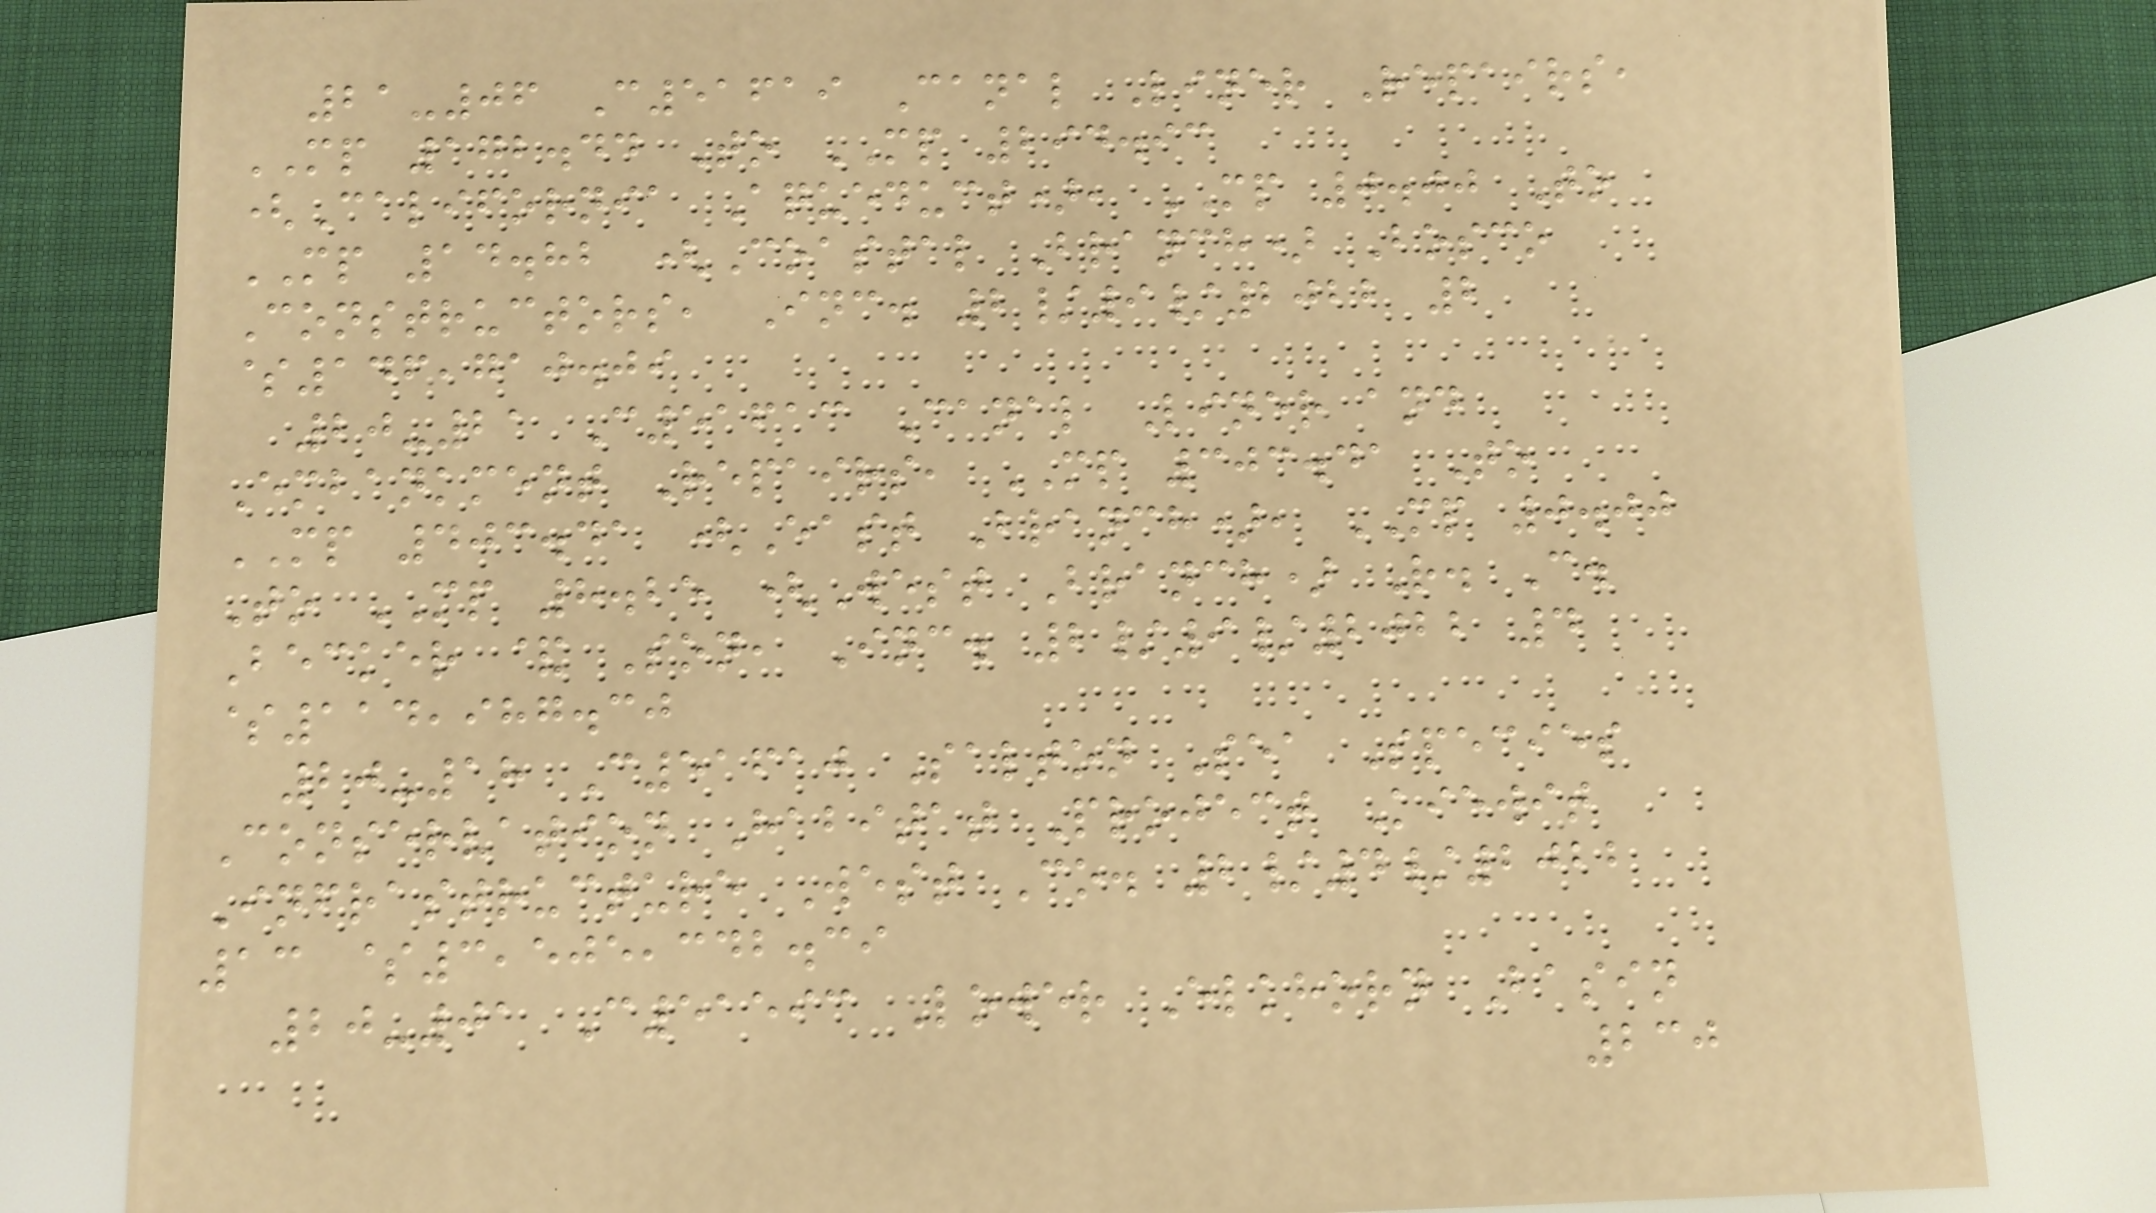21-06 C51619 Canal Liner Repairs,
MP 172.44 To MP 294.93
(California Aqueduct), MP 0.00 To
MP 14.82 (Coastal Branch) Bosco
Constructors, Inc. 2/9/2022 2
$146,710.09
20-21 C51613 Canal Liner and
Embankment Repairs, MP 303.41 To
MP 403.41 (East Branch), MP 0.00
To MP 8.25 (West Branch) R. C.
Becker & Son, Inc. 2/9/2022 4
$114,987.30
20-18 C51610 Salton Sea Species
Conservation Habitat Project Kiewit
Infrastructure West Co. 2/4/2022
13 $3,505,342.39
20-01 C51593 Lower Elkhorn Basin
230
